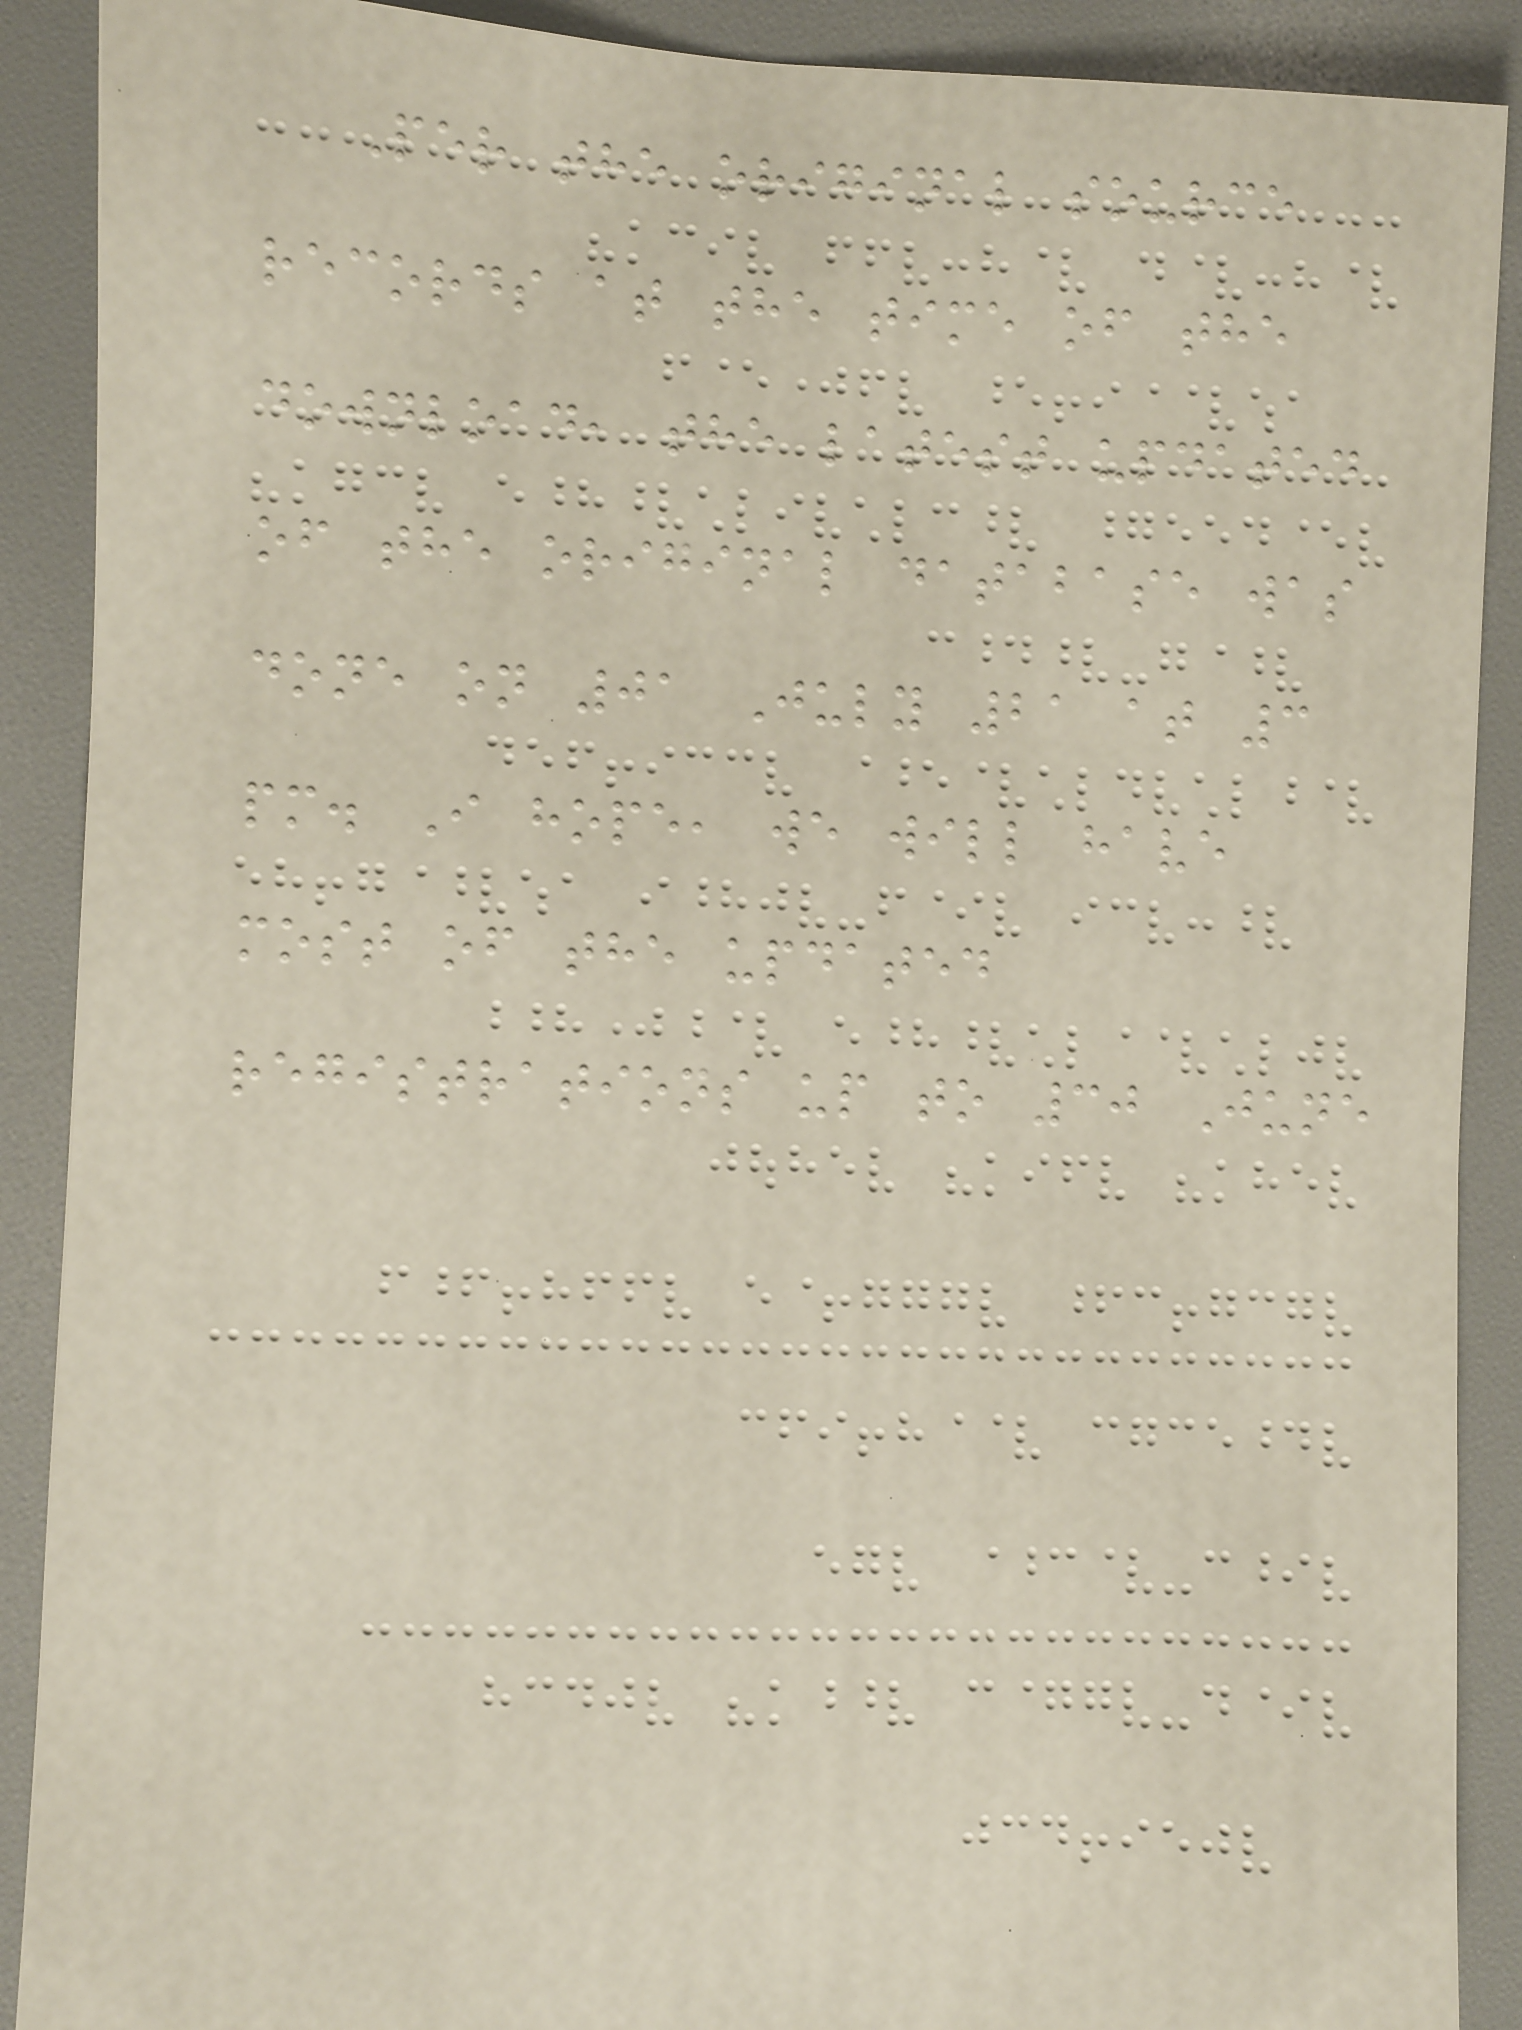Per the original source
records at the time of the
download, the latest updated
of the original database was
done on 01 July 21 at 3
pm. I hope, we will have
most of the updated
registrations up to 30 June
